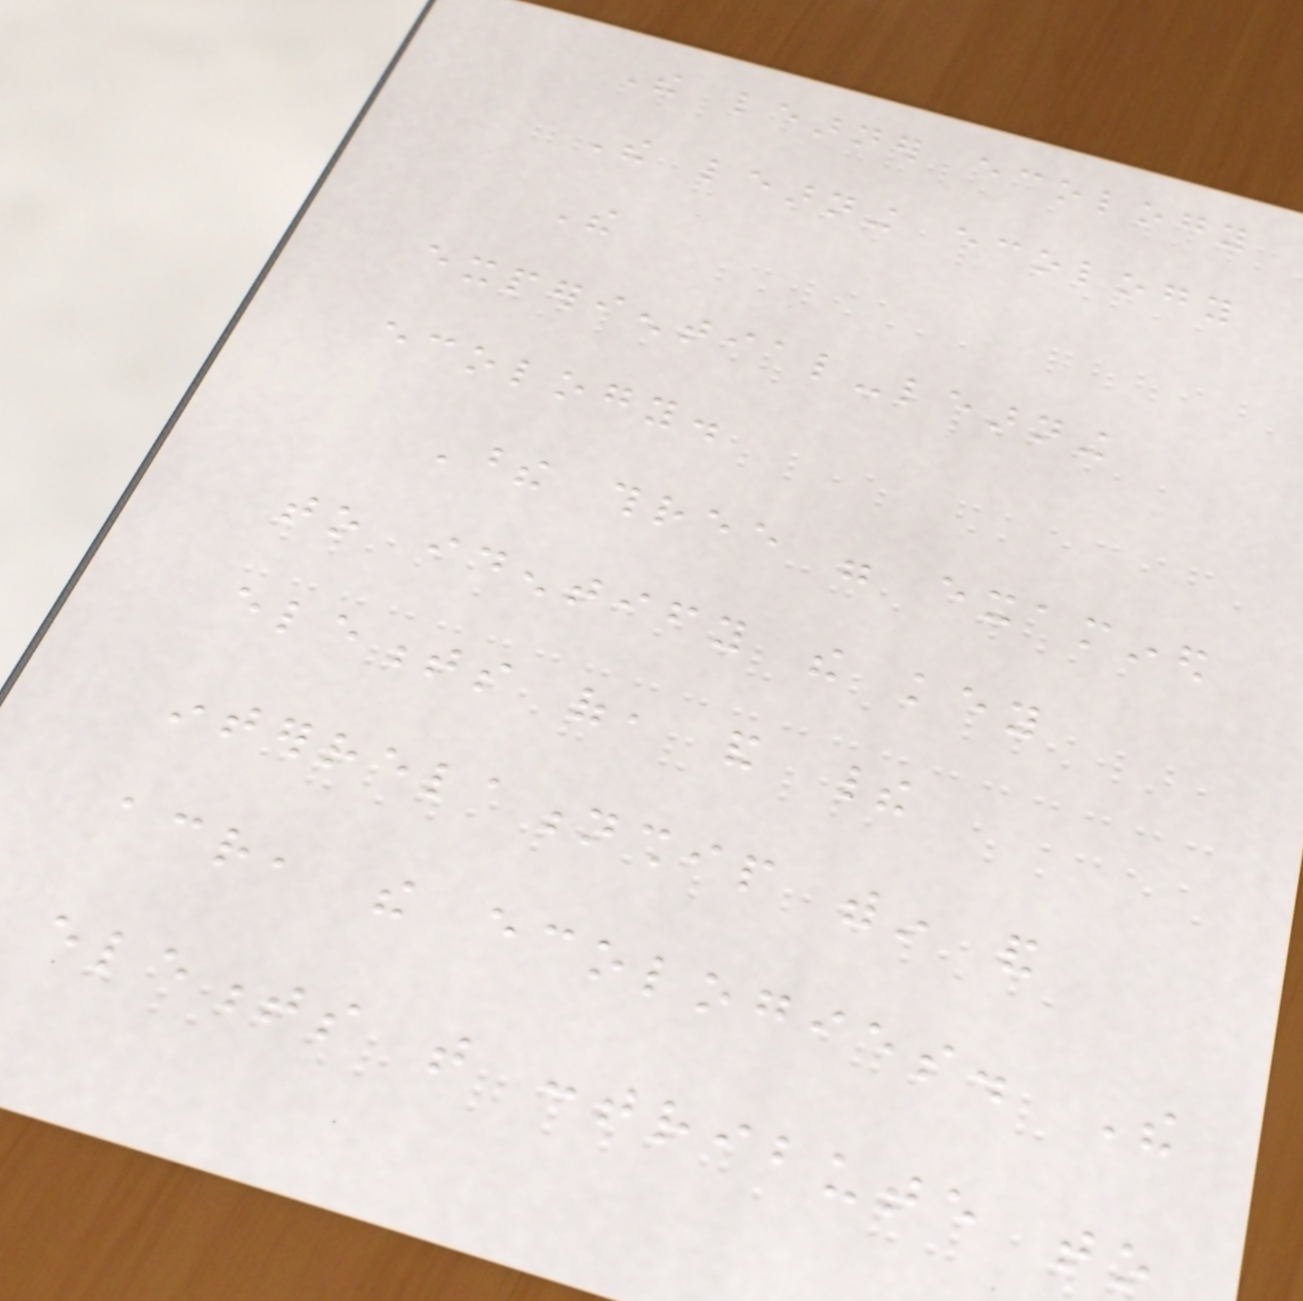The learner ecology
The learning ecology
The
experiential-learning
ecology.
These three were examined
to identify the key
elements of, and their
interrelationship within and
across, the ecologies. The
elements that contribute to
